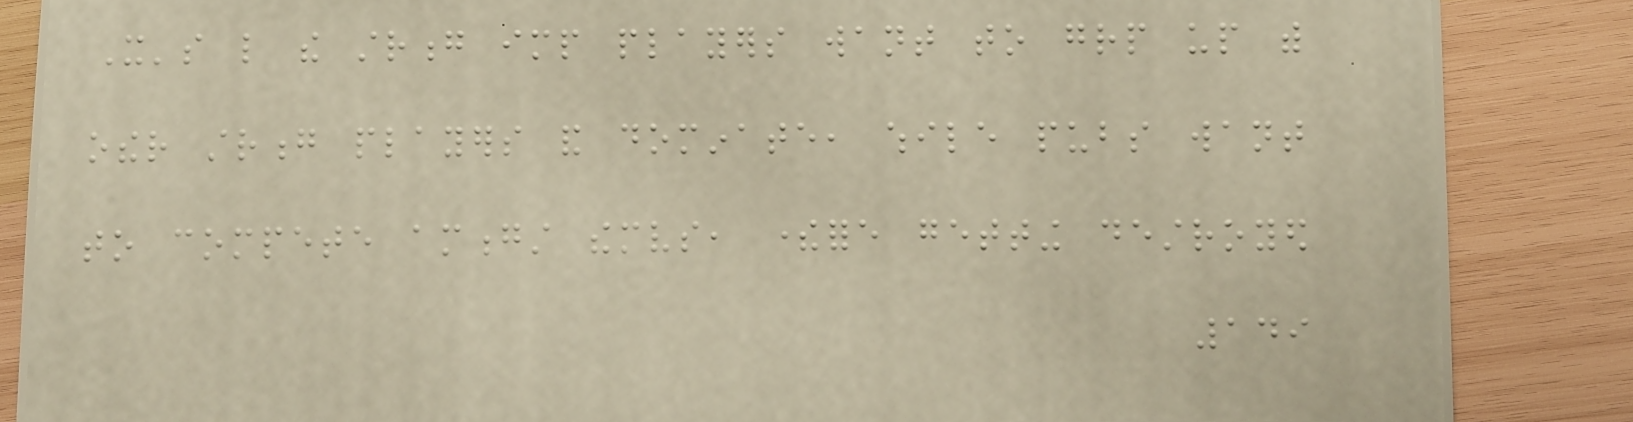It's like the strong imp players want to grp up with
other strong players and dominate, while pubs want
to compete amongst themselves, therefore getting destroyed
149
